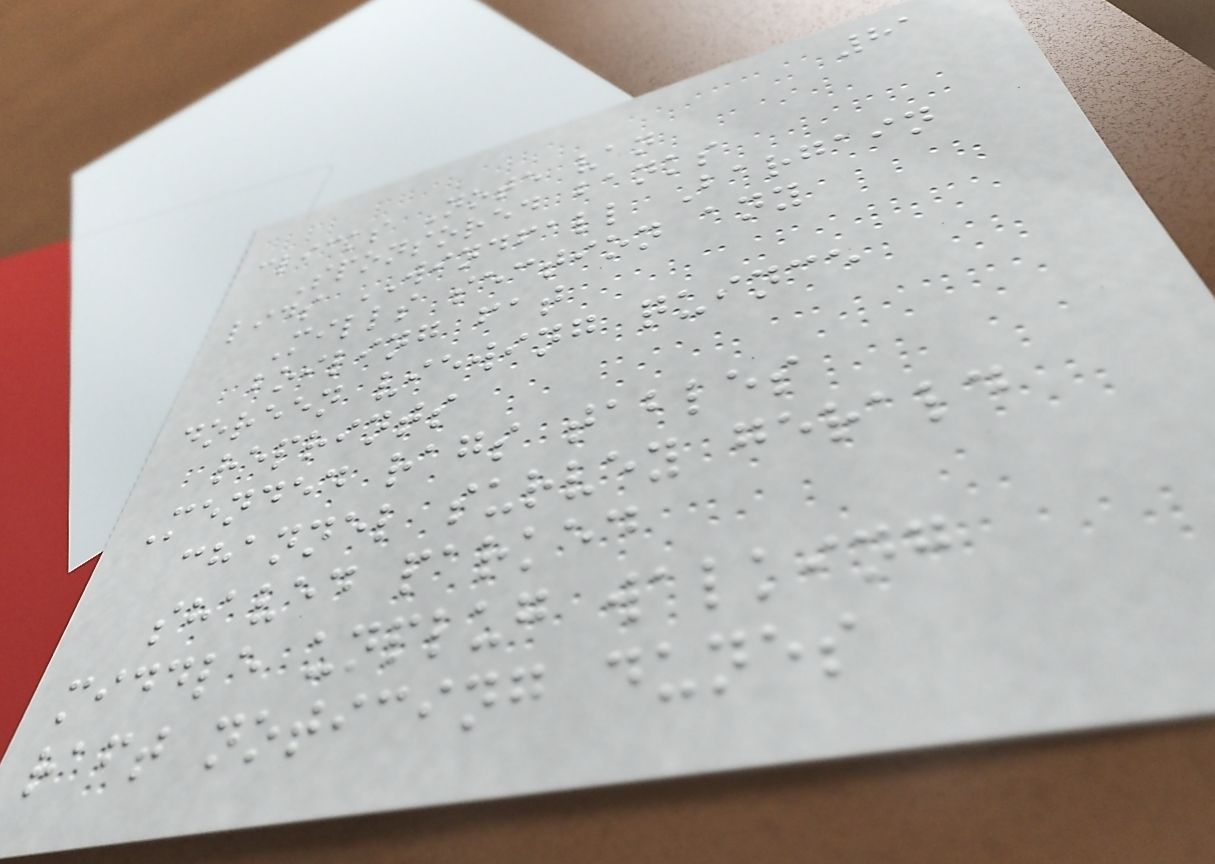81
clicks Note van
Sponsored banks
lids WINDFALL Bargain
Mills section any
boiling fat
doreen viewing quince
reprints
Mended rags tables
channel survey gerald
shaved parked
middle unplug walking
raft noticing dunes
